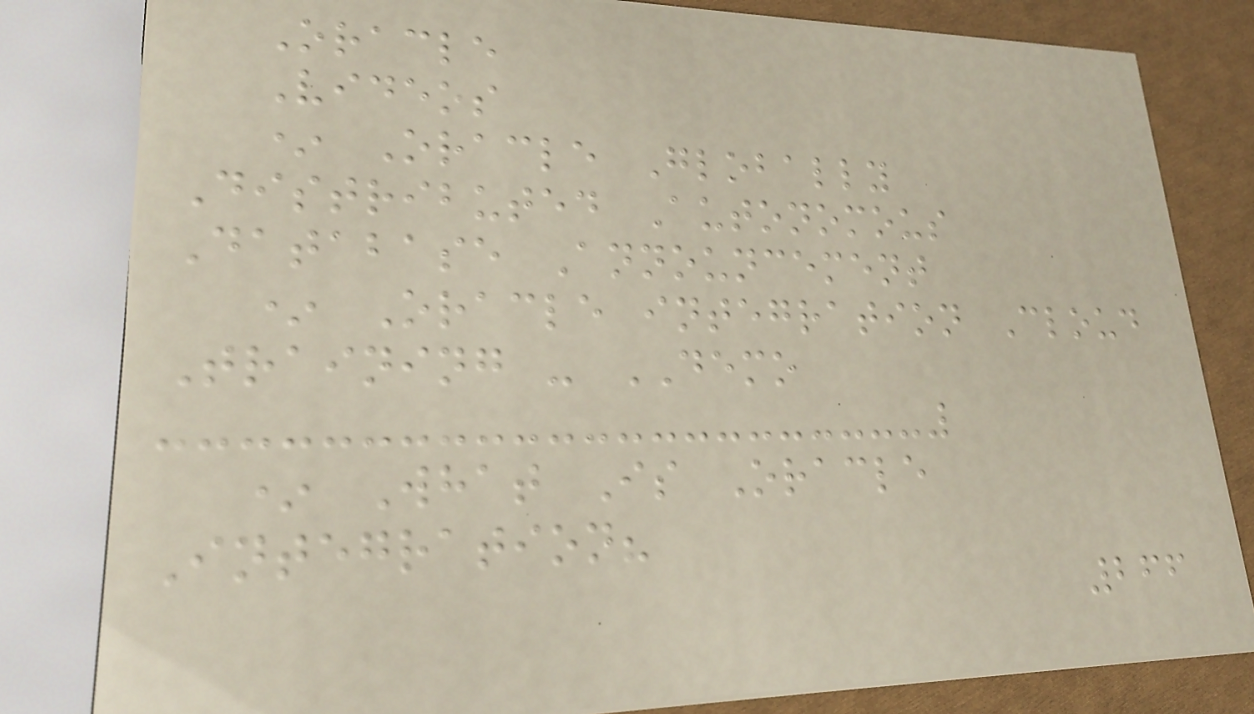Oracle
Videos
* Oracle Globally
Distributed Autonomous
Database Announcement
* Oracle integration Cloud
Training - DEMO
* What Is Oracle
Integration?
266
